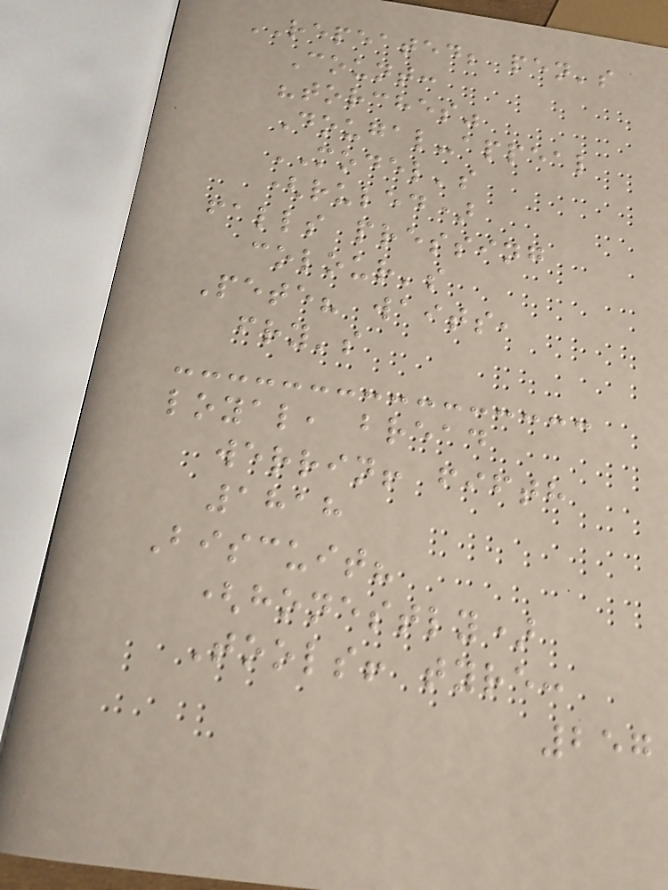REPEATED; pen's
Count:
"torches"
Dougal-appeal
MODEL's
(ruled)
falls pressing
colour's
Pete? waits,
fry's
loyal, bread
werrin! fifth
1818
Biscuit?
(honestly)
Tools! tyre:
257
